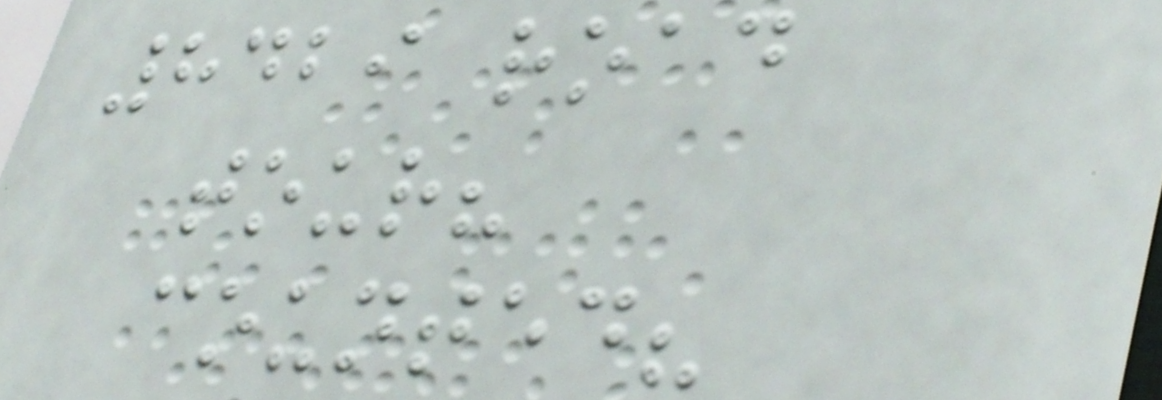8429 road
tour?
counted?
